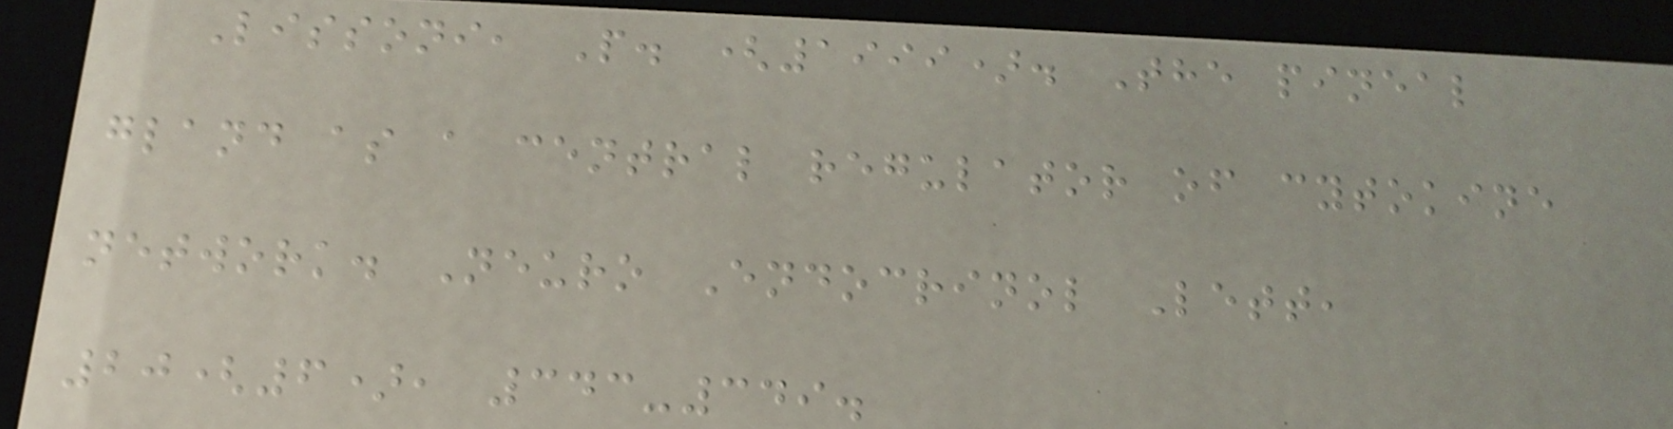Lissoni, P. (1999). The pineal
gland as a central regulator of cytokine
network. Neuro Endocrinol Lett,
20(6), 343-349.
